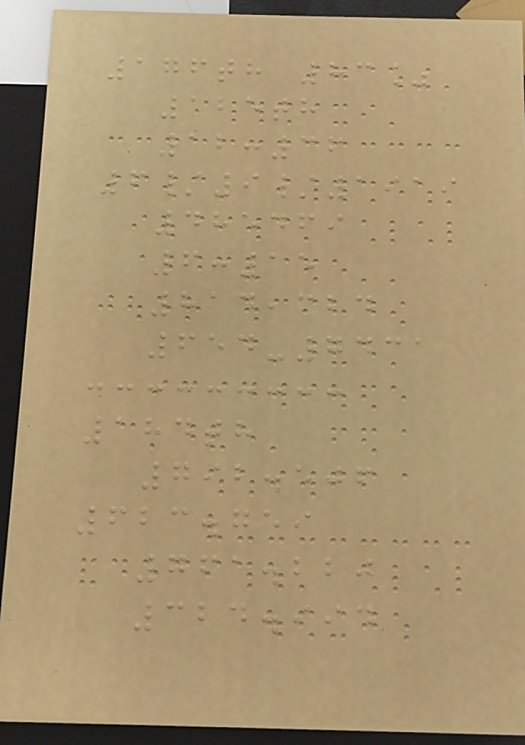176th 83%
125th
12:36
6/9/1919
485469
6:15
814,324
654-7431
184th
792.506
623.759
761.220
324.994
